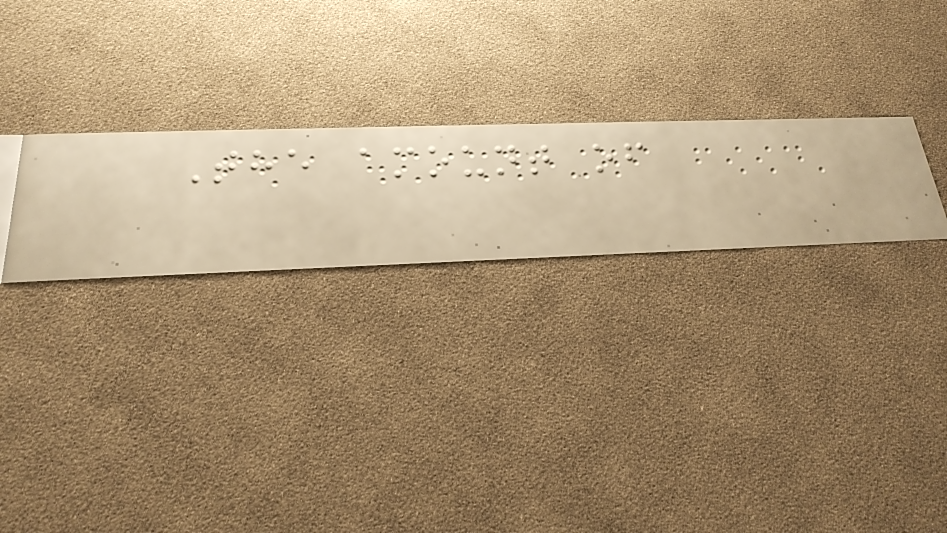The amount of
